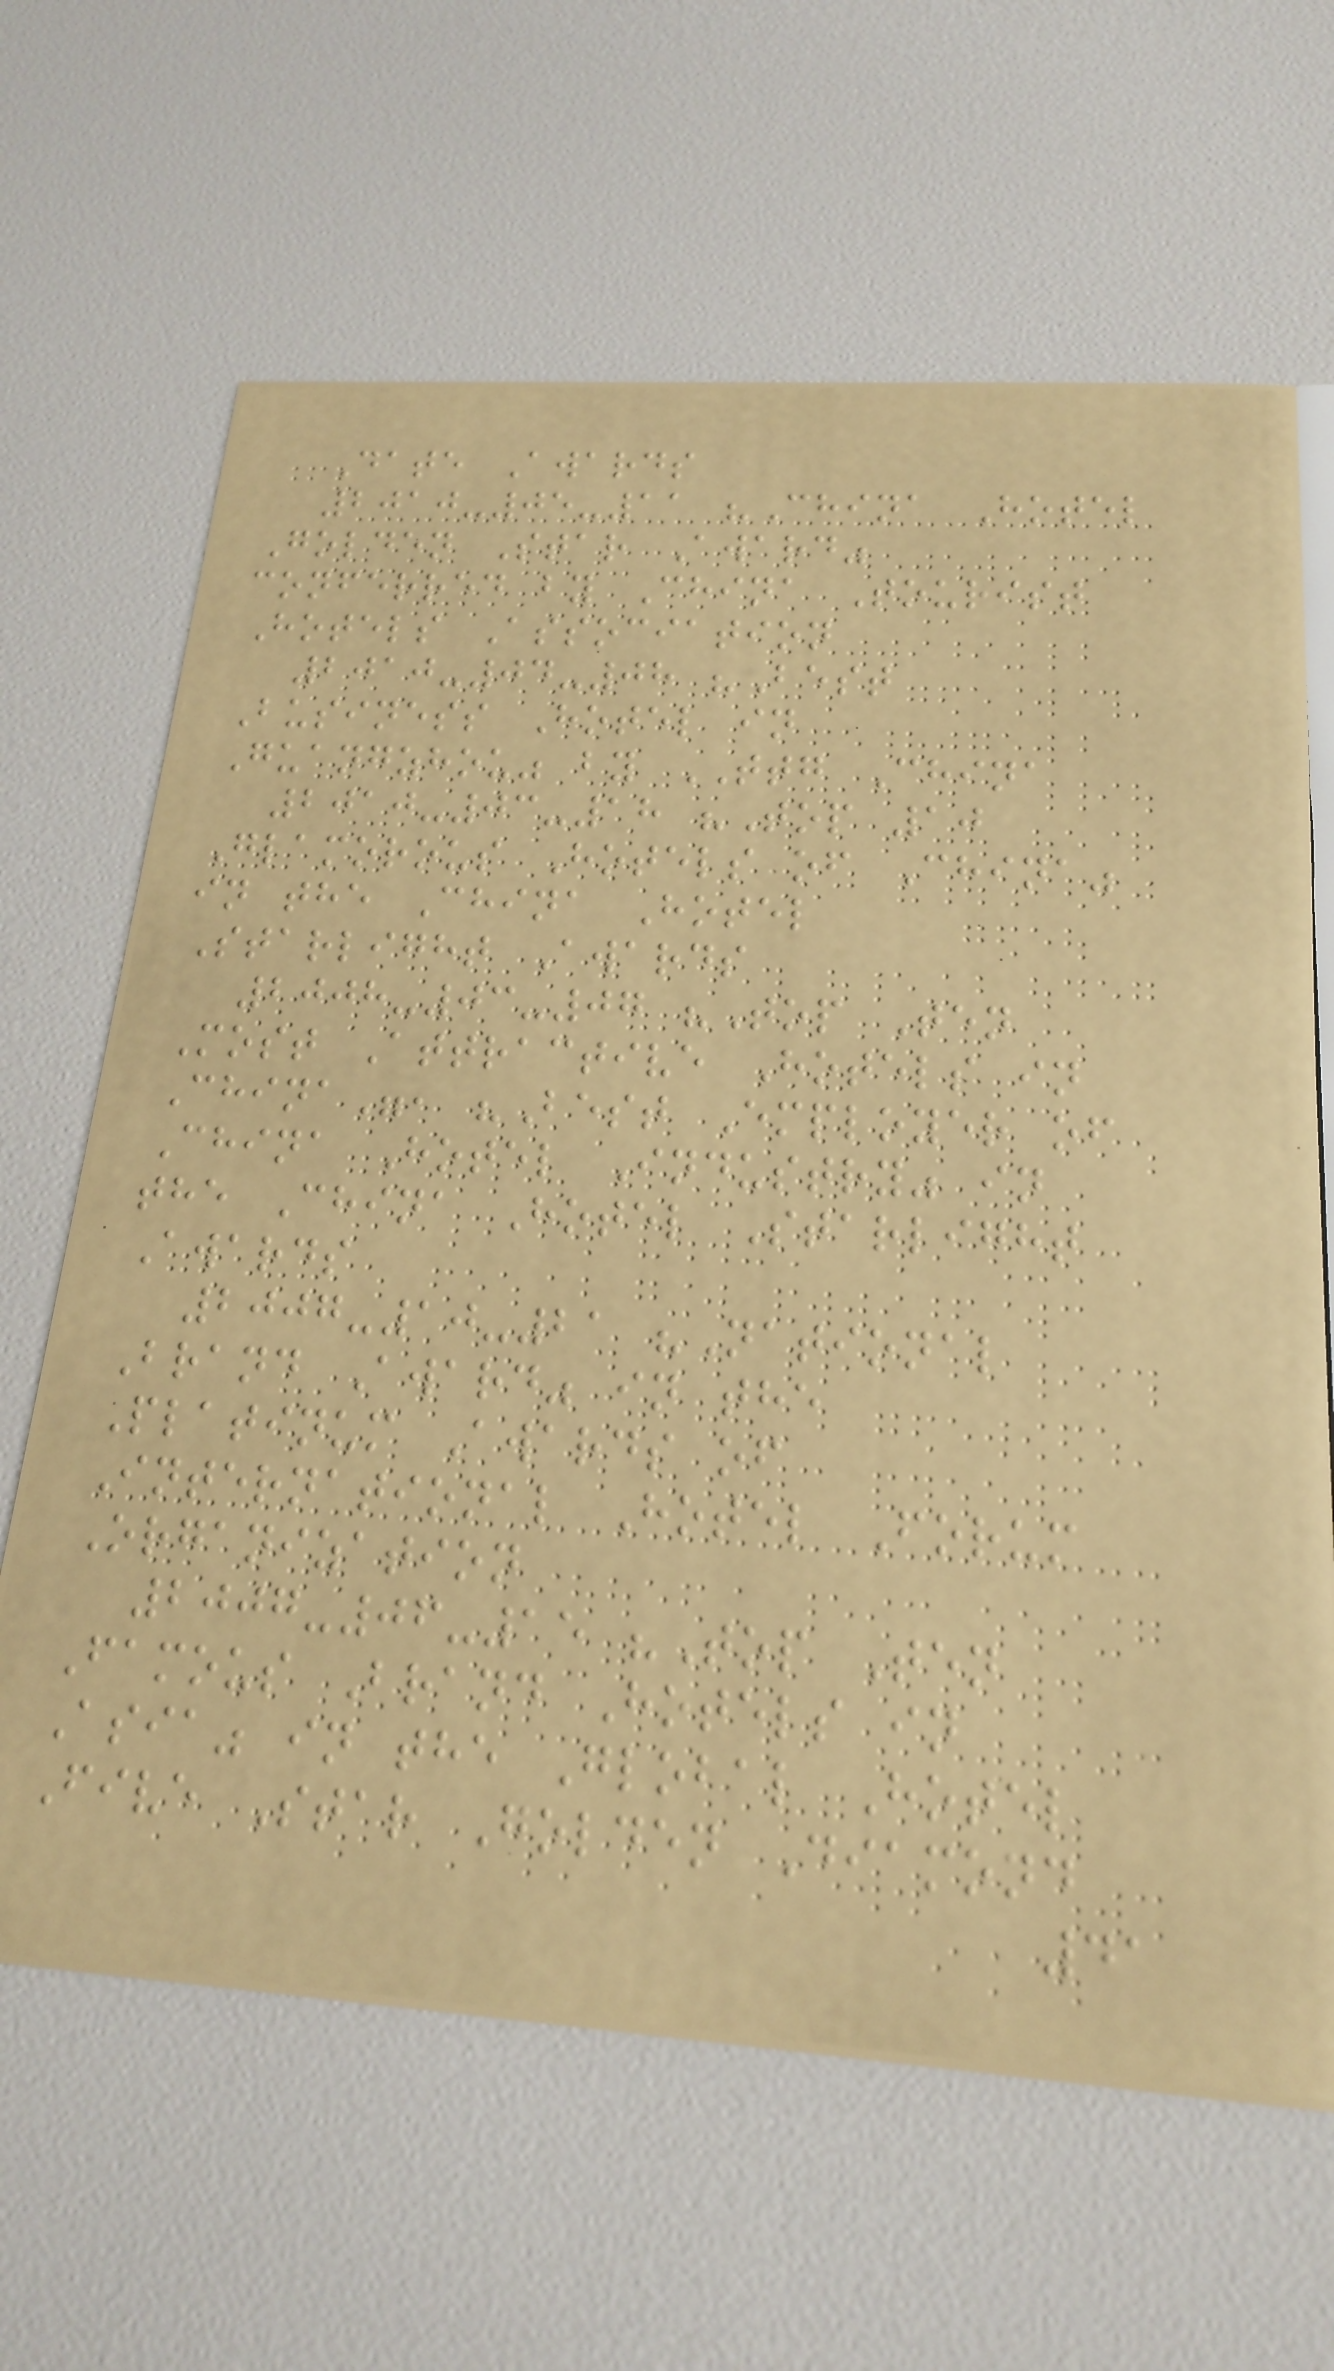Date Awards
2010-05-11 "China Hotel
Golden Star Award"
conferred by China Tourist
Hotels Association
2010-04-08 "Best
Business Hotel in
Guangzhou" by TTG China
2010-03-18 "Top 10
Glamorous Hotels of China"
in the China Hotel
Starlight Awards
2008-03-07 "Top Ten
Most Attractive Hotels in
China", "Best Employer of
China Hotel Industry" in
the China Hotel Starlight
Awards
2007-10-21 "National
Brand Award" in the
Platinum Awards of
International Hotel Forum
Organization
2007-06-15 "Top Ten
Famous Brand Hotels in
Asia" in the Global Hotel
Five Star Golden Diamond
41
